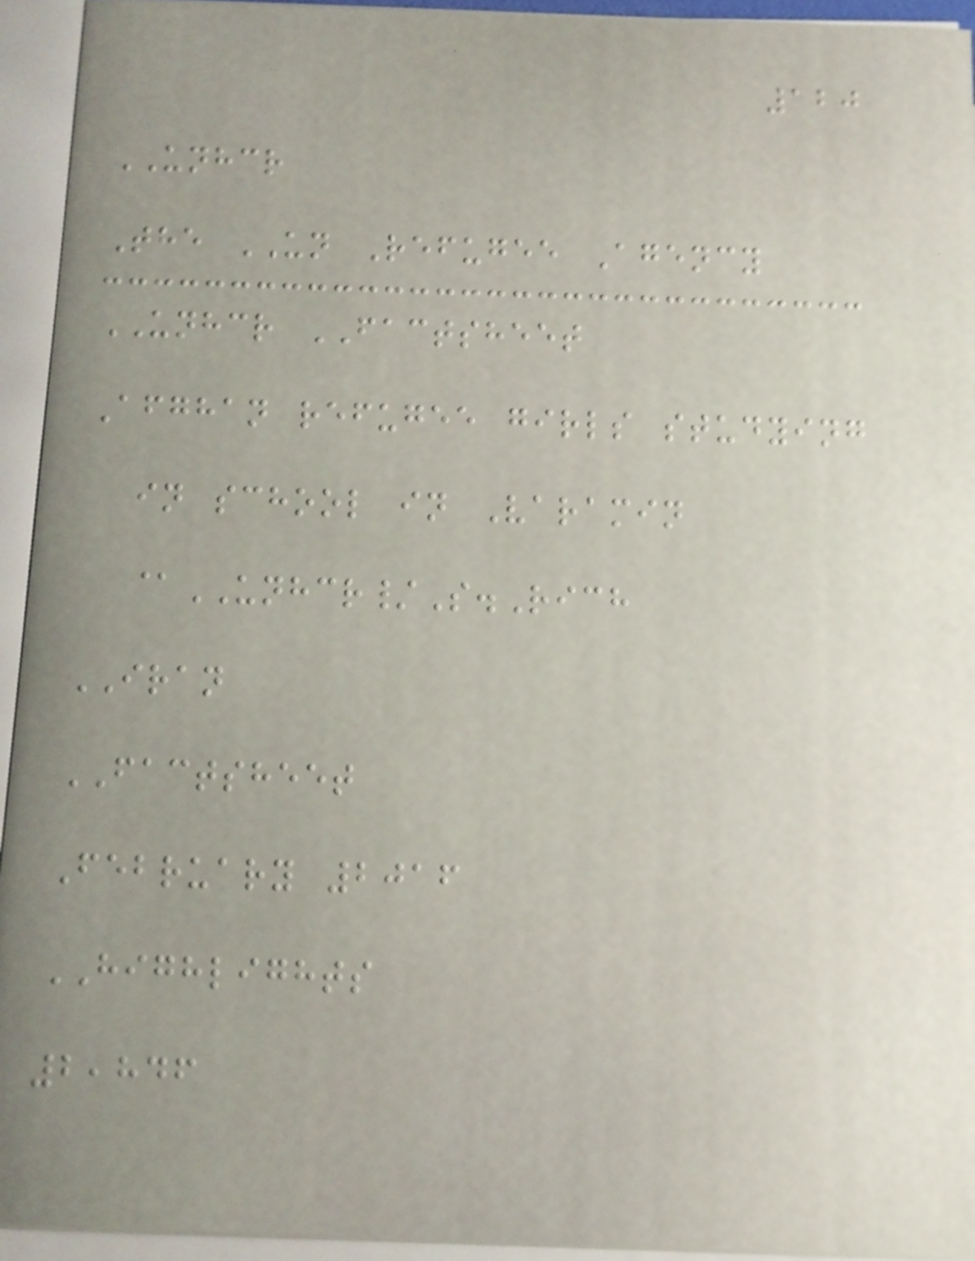120
UNHCR
The UN Refugee Agency
UNHCR FACTSHEET
Afghan refugee girls studying
in school in Varamin
@UNHCR/S.Rich
IRAN
FACTSHEET
February 2016
HIGHLIGHTS
2,846
